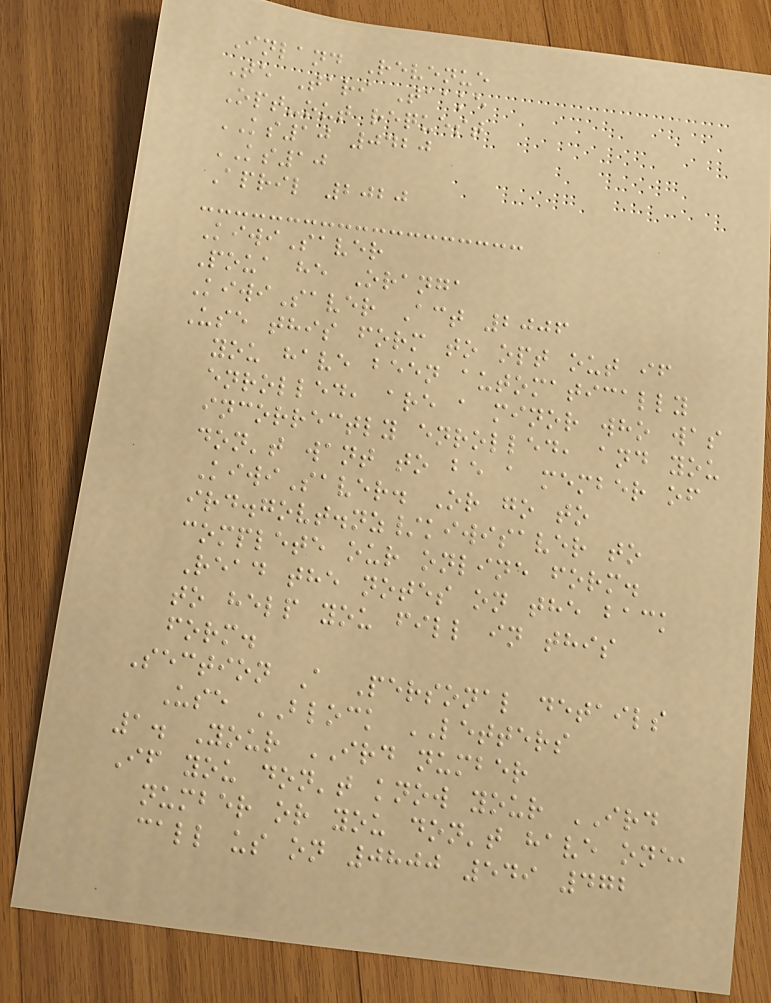Inland Revenue
Te Tari Taake
Opt-out request
KS10 0420
KS10
April 2020
KiwiSaver
Poua he Oranga
KiwiSaver Act 2006
Use this form to opt out if
you have been automatically
enrolled, are a minor who was
incorrectly enrolled, and you
don't want to be a member of
KiwiSaver. Or go to
ird.govt.nz/kiwisaver to
complete our online form.
Read the notes on the back
to help you fill in this
form.
Section A Personal details
Use BLOCK LETTERS
1. Your IRD number
If you don't know your IRD
number or you don't have one,
call us on 0800 549 472
